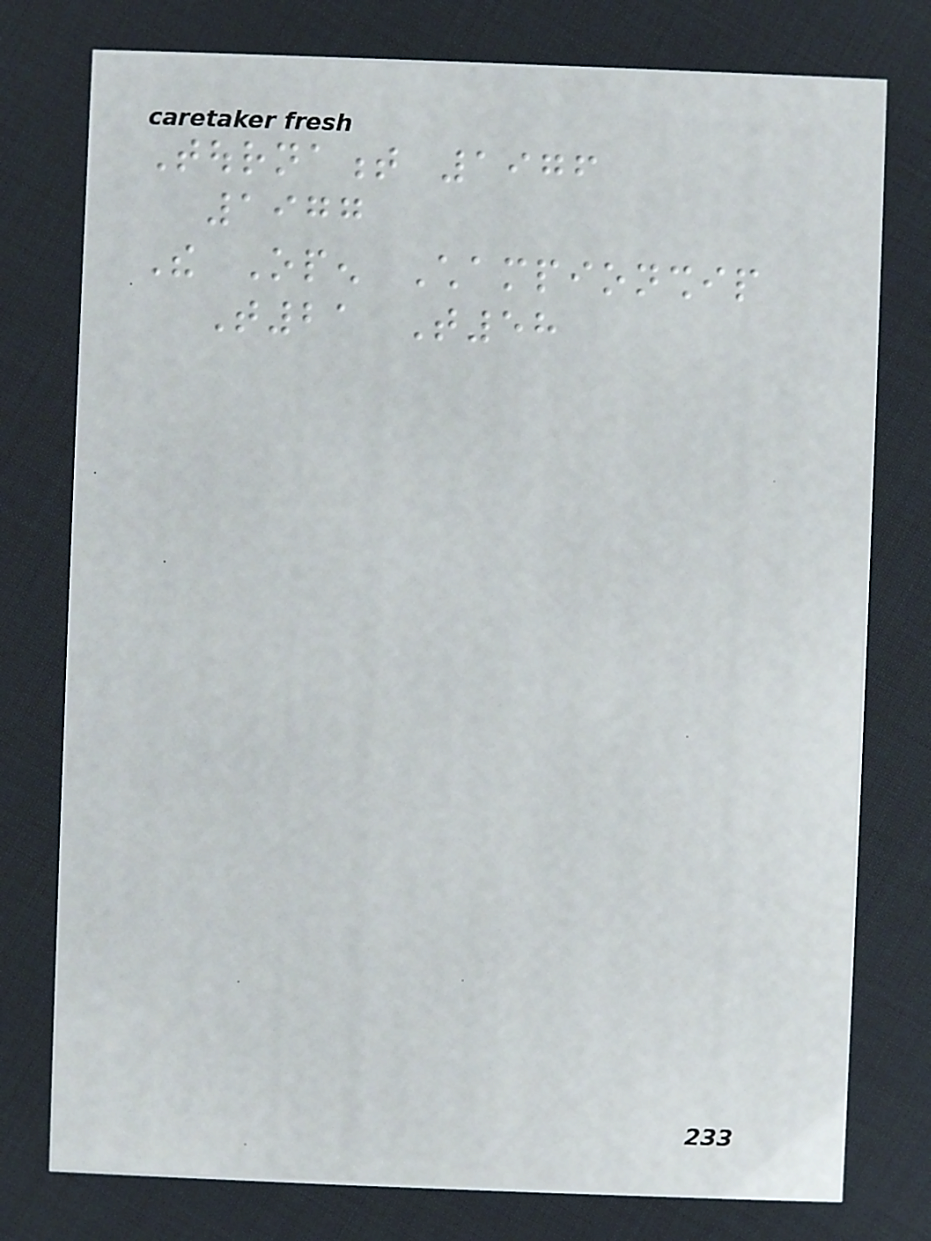Tournament 1976
1977
The Open Championship
T21 T58
